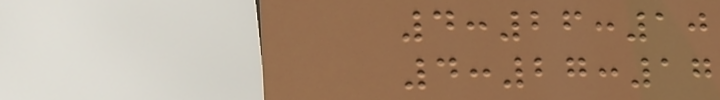4:26:10
4:27:17
